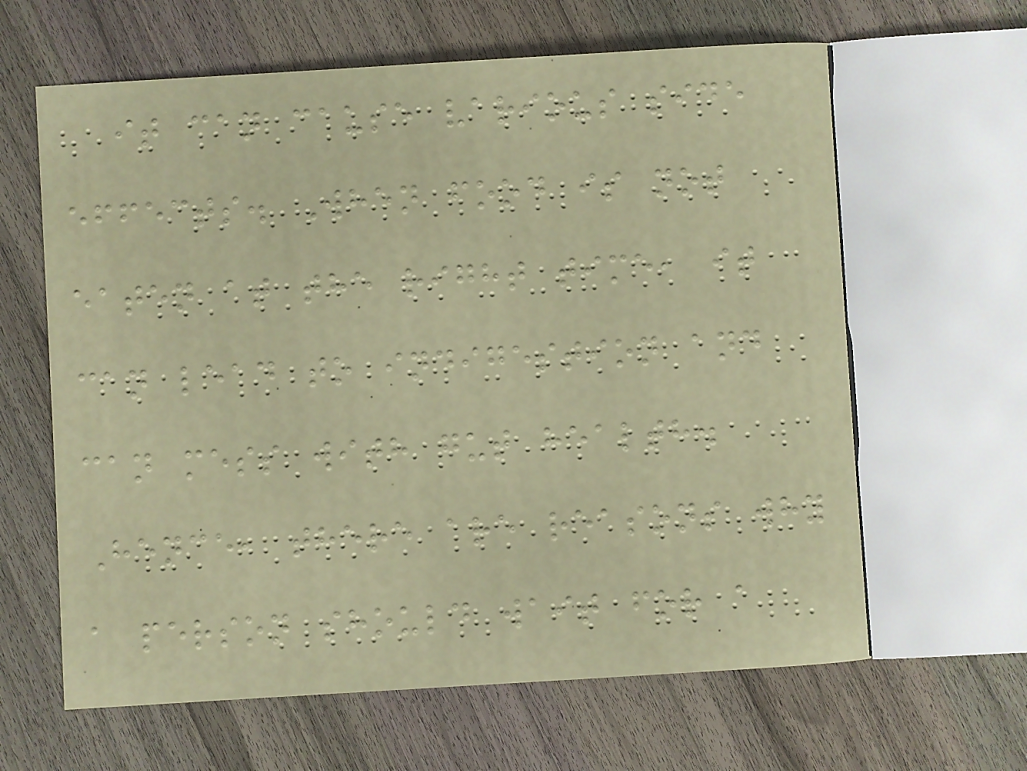it can cause various side
effects. When food is not
eaten at the right time, it
can lead to indigestion and
can mess with gut health.
Hence, there are reasons why
a person should wait for a
